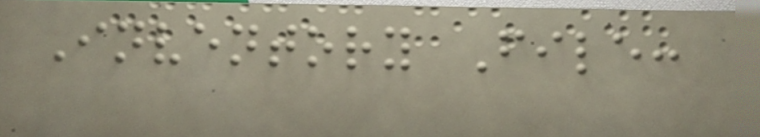Inventory File:
